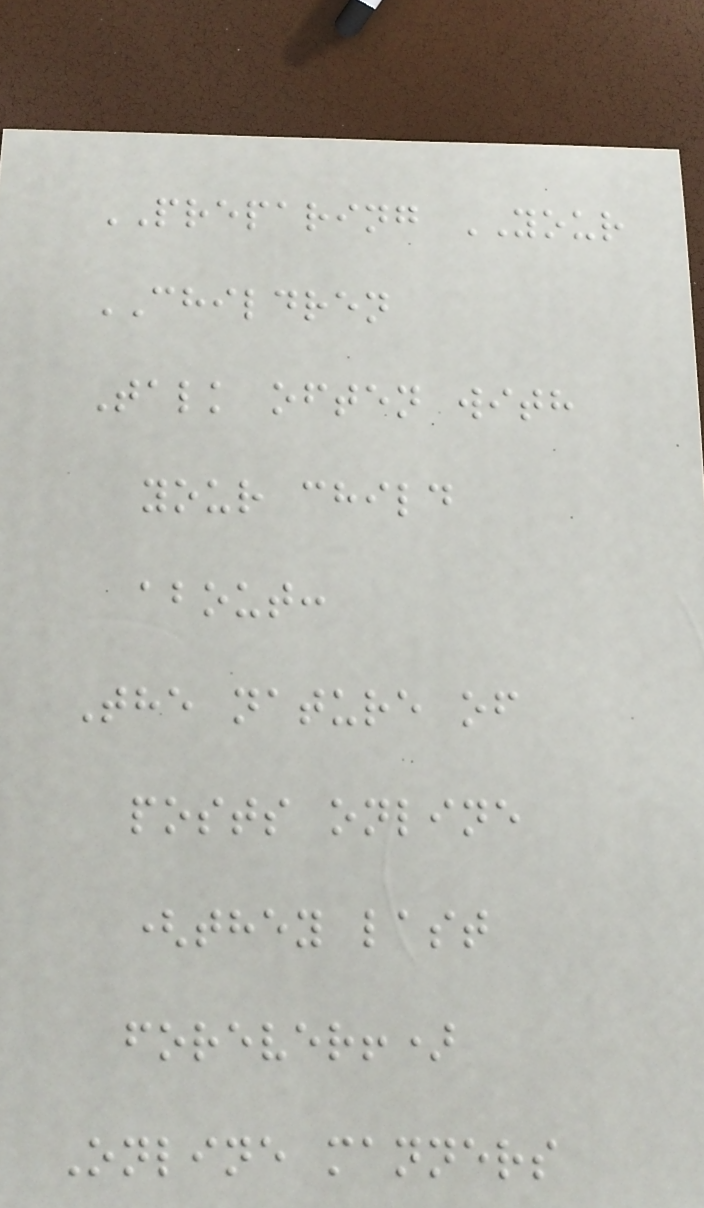PREPARING YOUR
CHILDREN
Talk often with
your child
about:
The nature of
posts online
(they last
forever!)
Online manners
